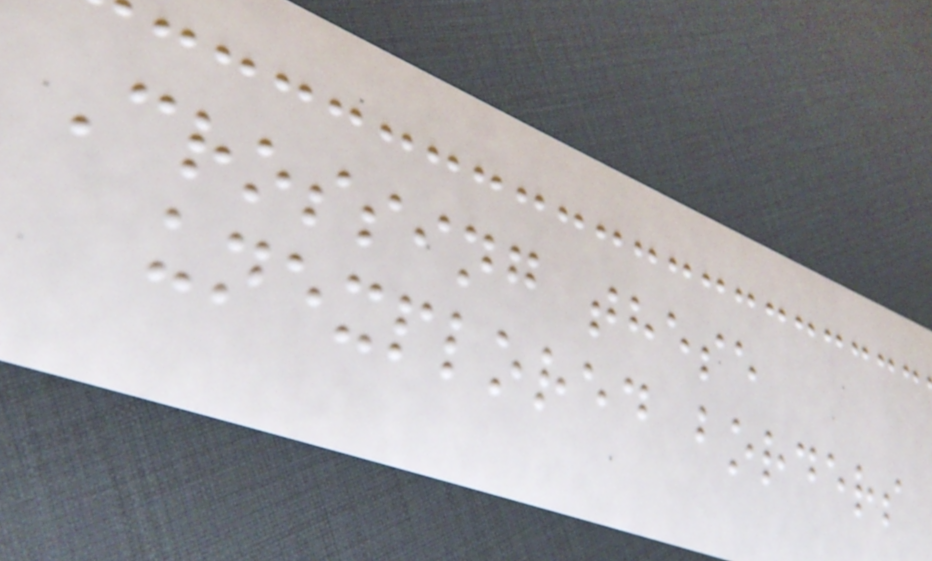Crossing these
unexplored borders
